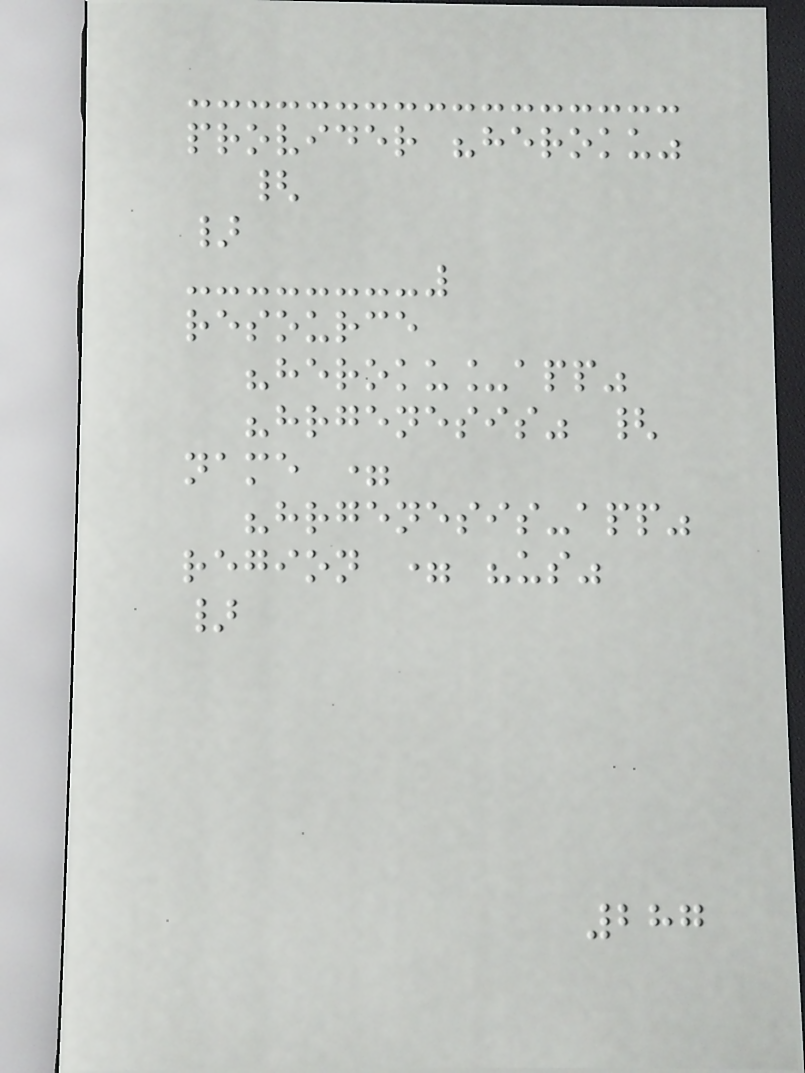provider "heroku"
{
}
resource
"heroku_app"
"hrgenesis" {
name =
"hrgenesis-app"
region = "us"
}
287
